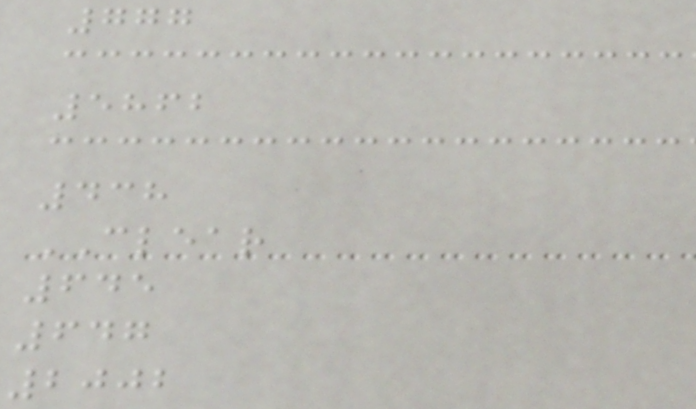777
5862
438
CLEAR
645
647
2002
